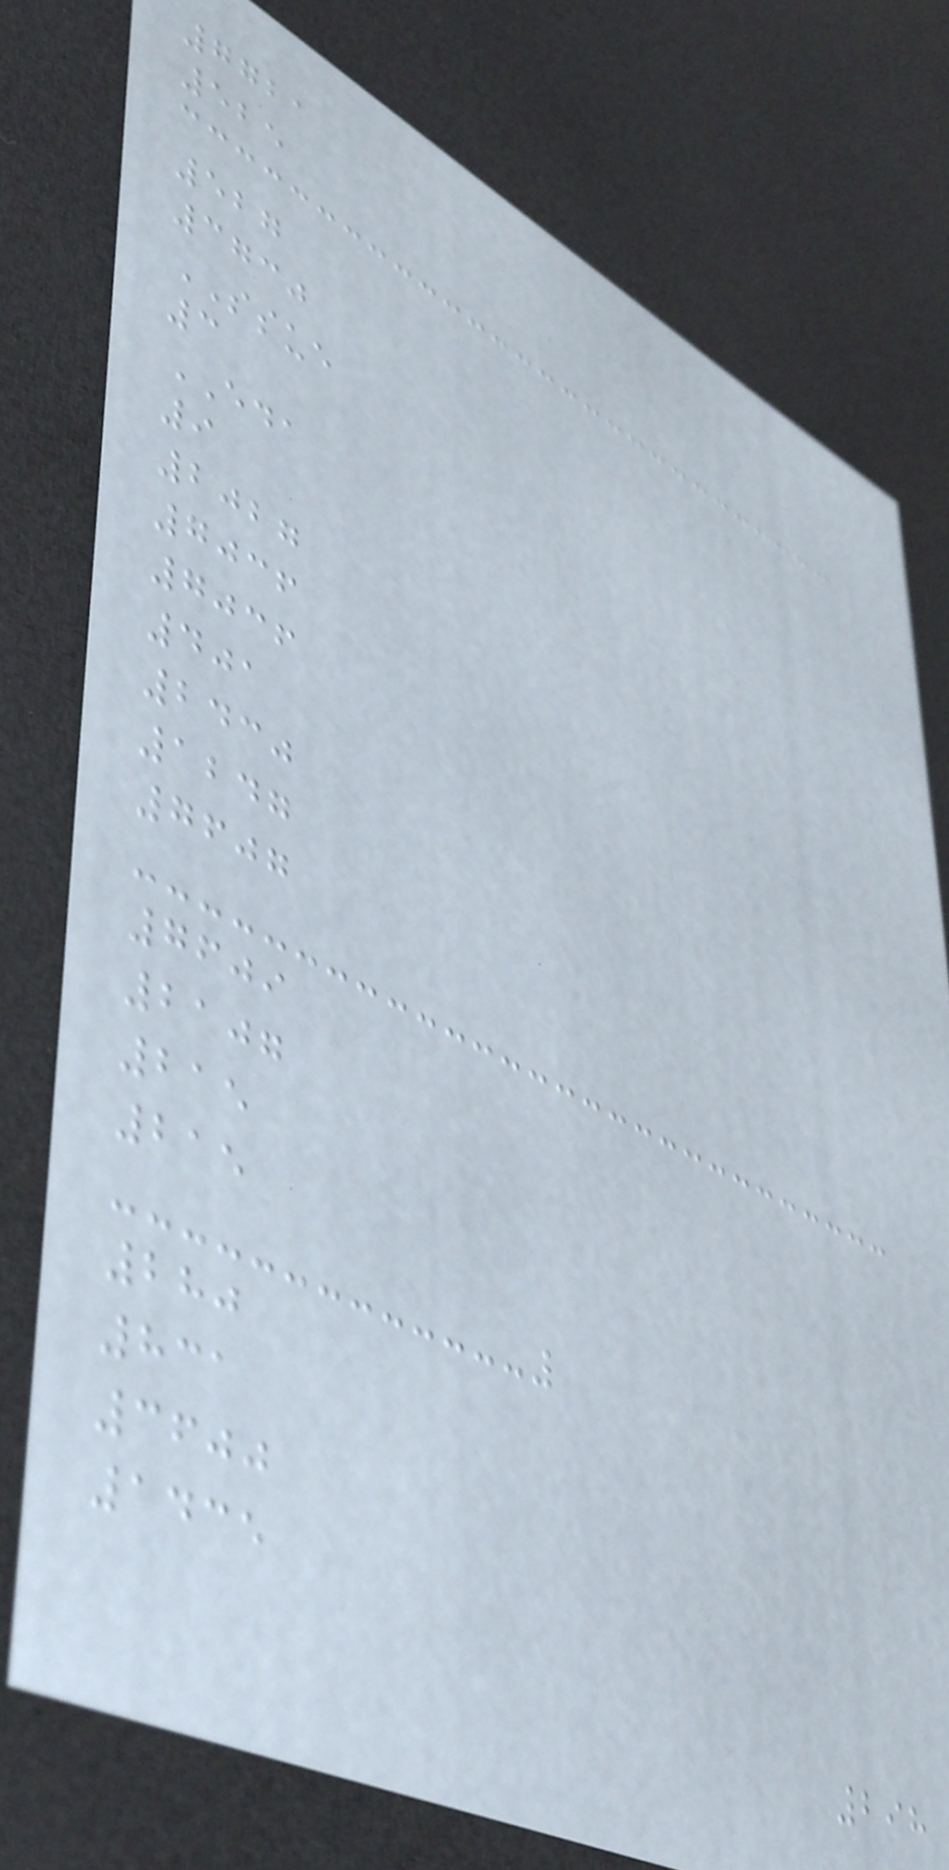7721
525
527
3730
SSUE
3
EDA
9
2027
7036
7036
401
2430
1247
7607
7609
2107
215
215
280
831
3600
1435
298
